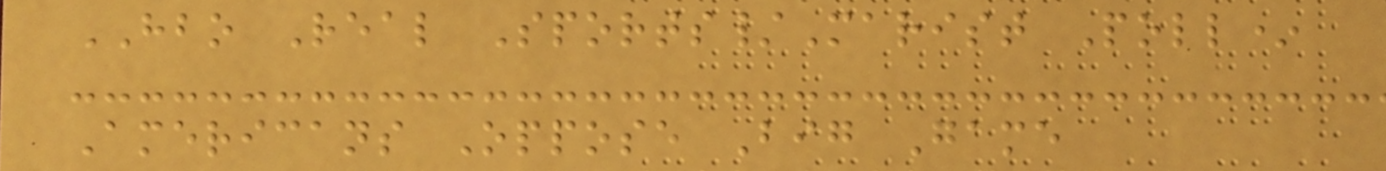HBO Real Sports/Marist Poll*
Americans Oppose Big Game
